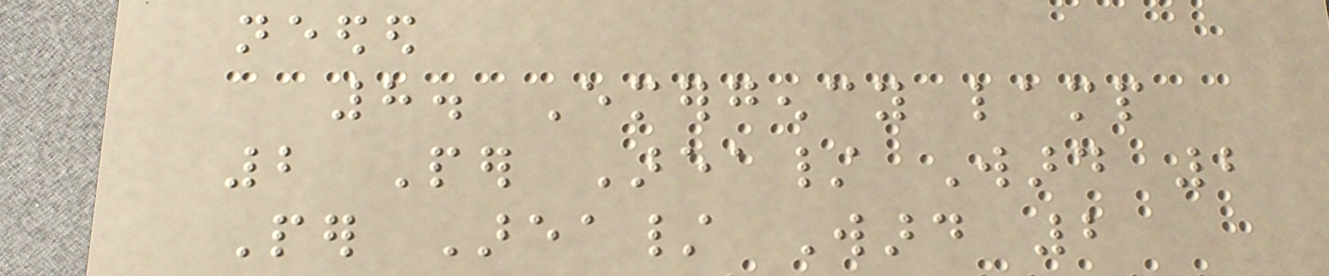needed
8. Emergency lamp
2 Per Area/ Ward 2
Per Area/ Ward 2
